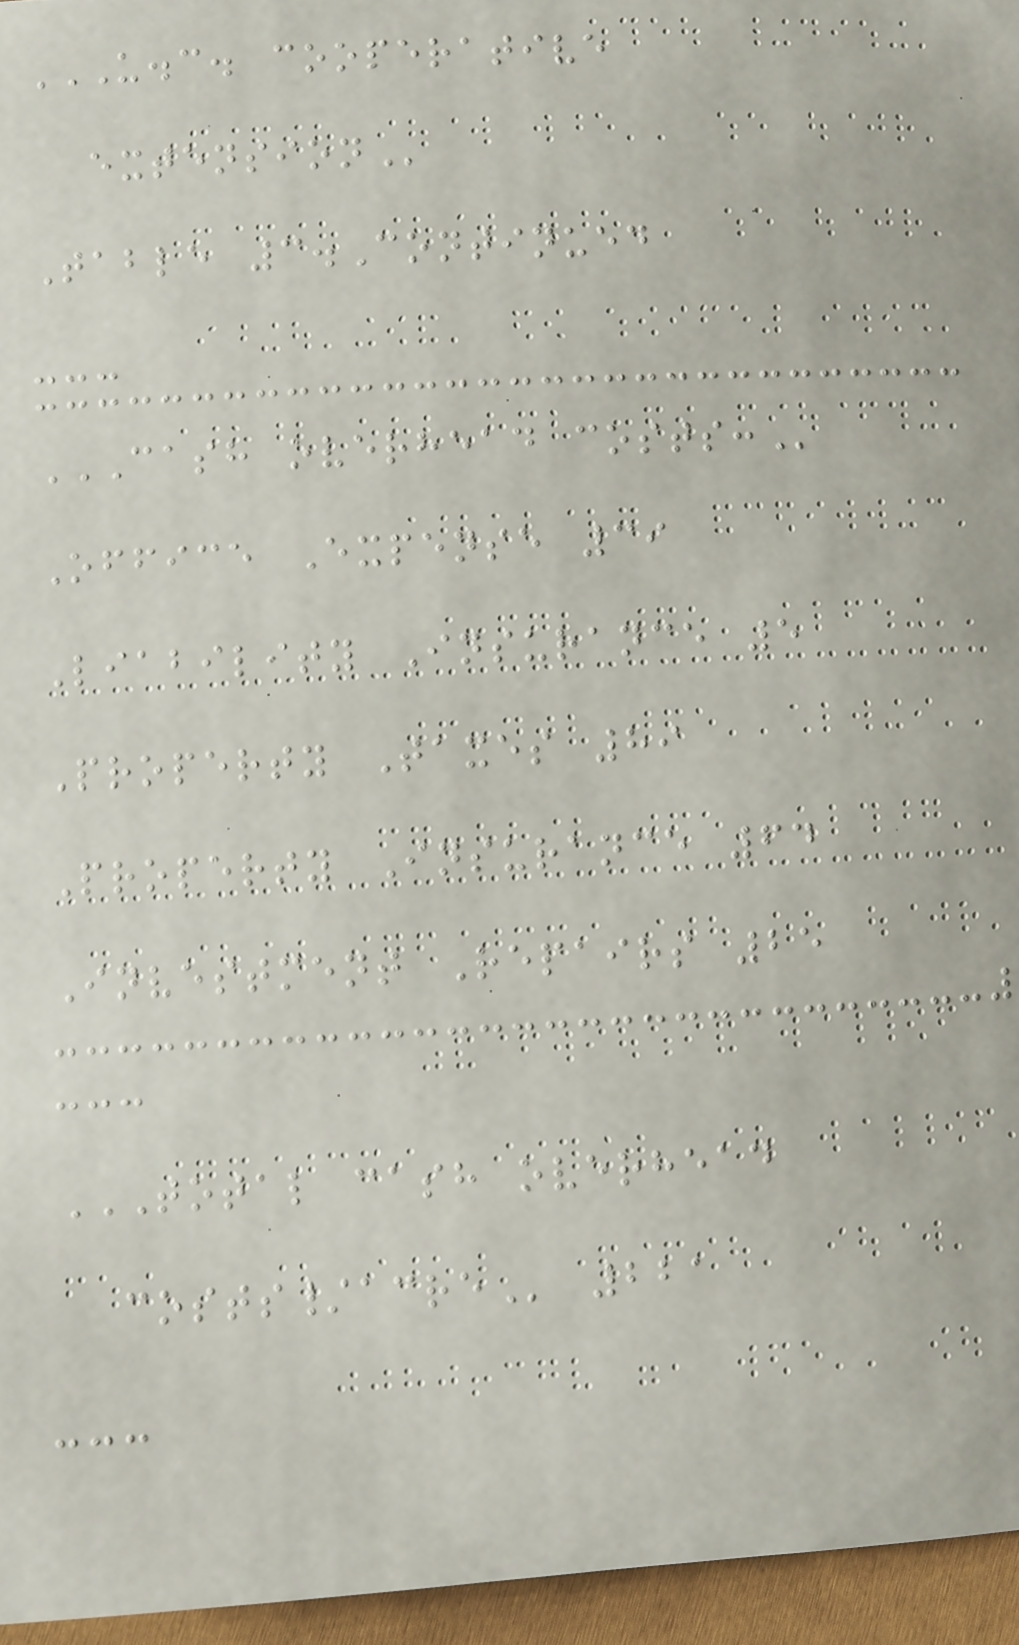U.C. COOPERATIVE
EXTENSION
Table 3.Continued
---
CASH OVERHEAD COSTS:
Office Expense 39
Liability Insurance 5
Property Taxes 89
Property Insurance 64
Investment Repairs 25
---
TOTAL CASH OVERHEAD
COSTS/ACRE 221
---
